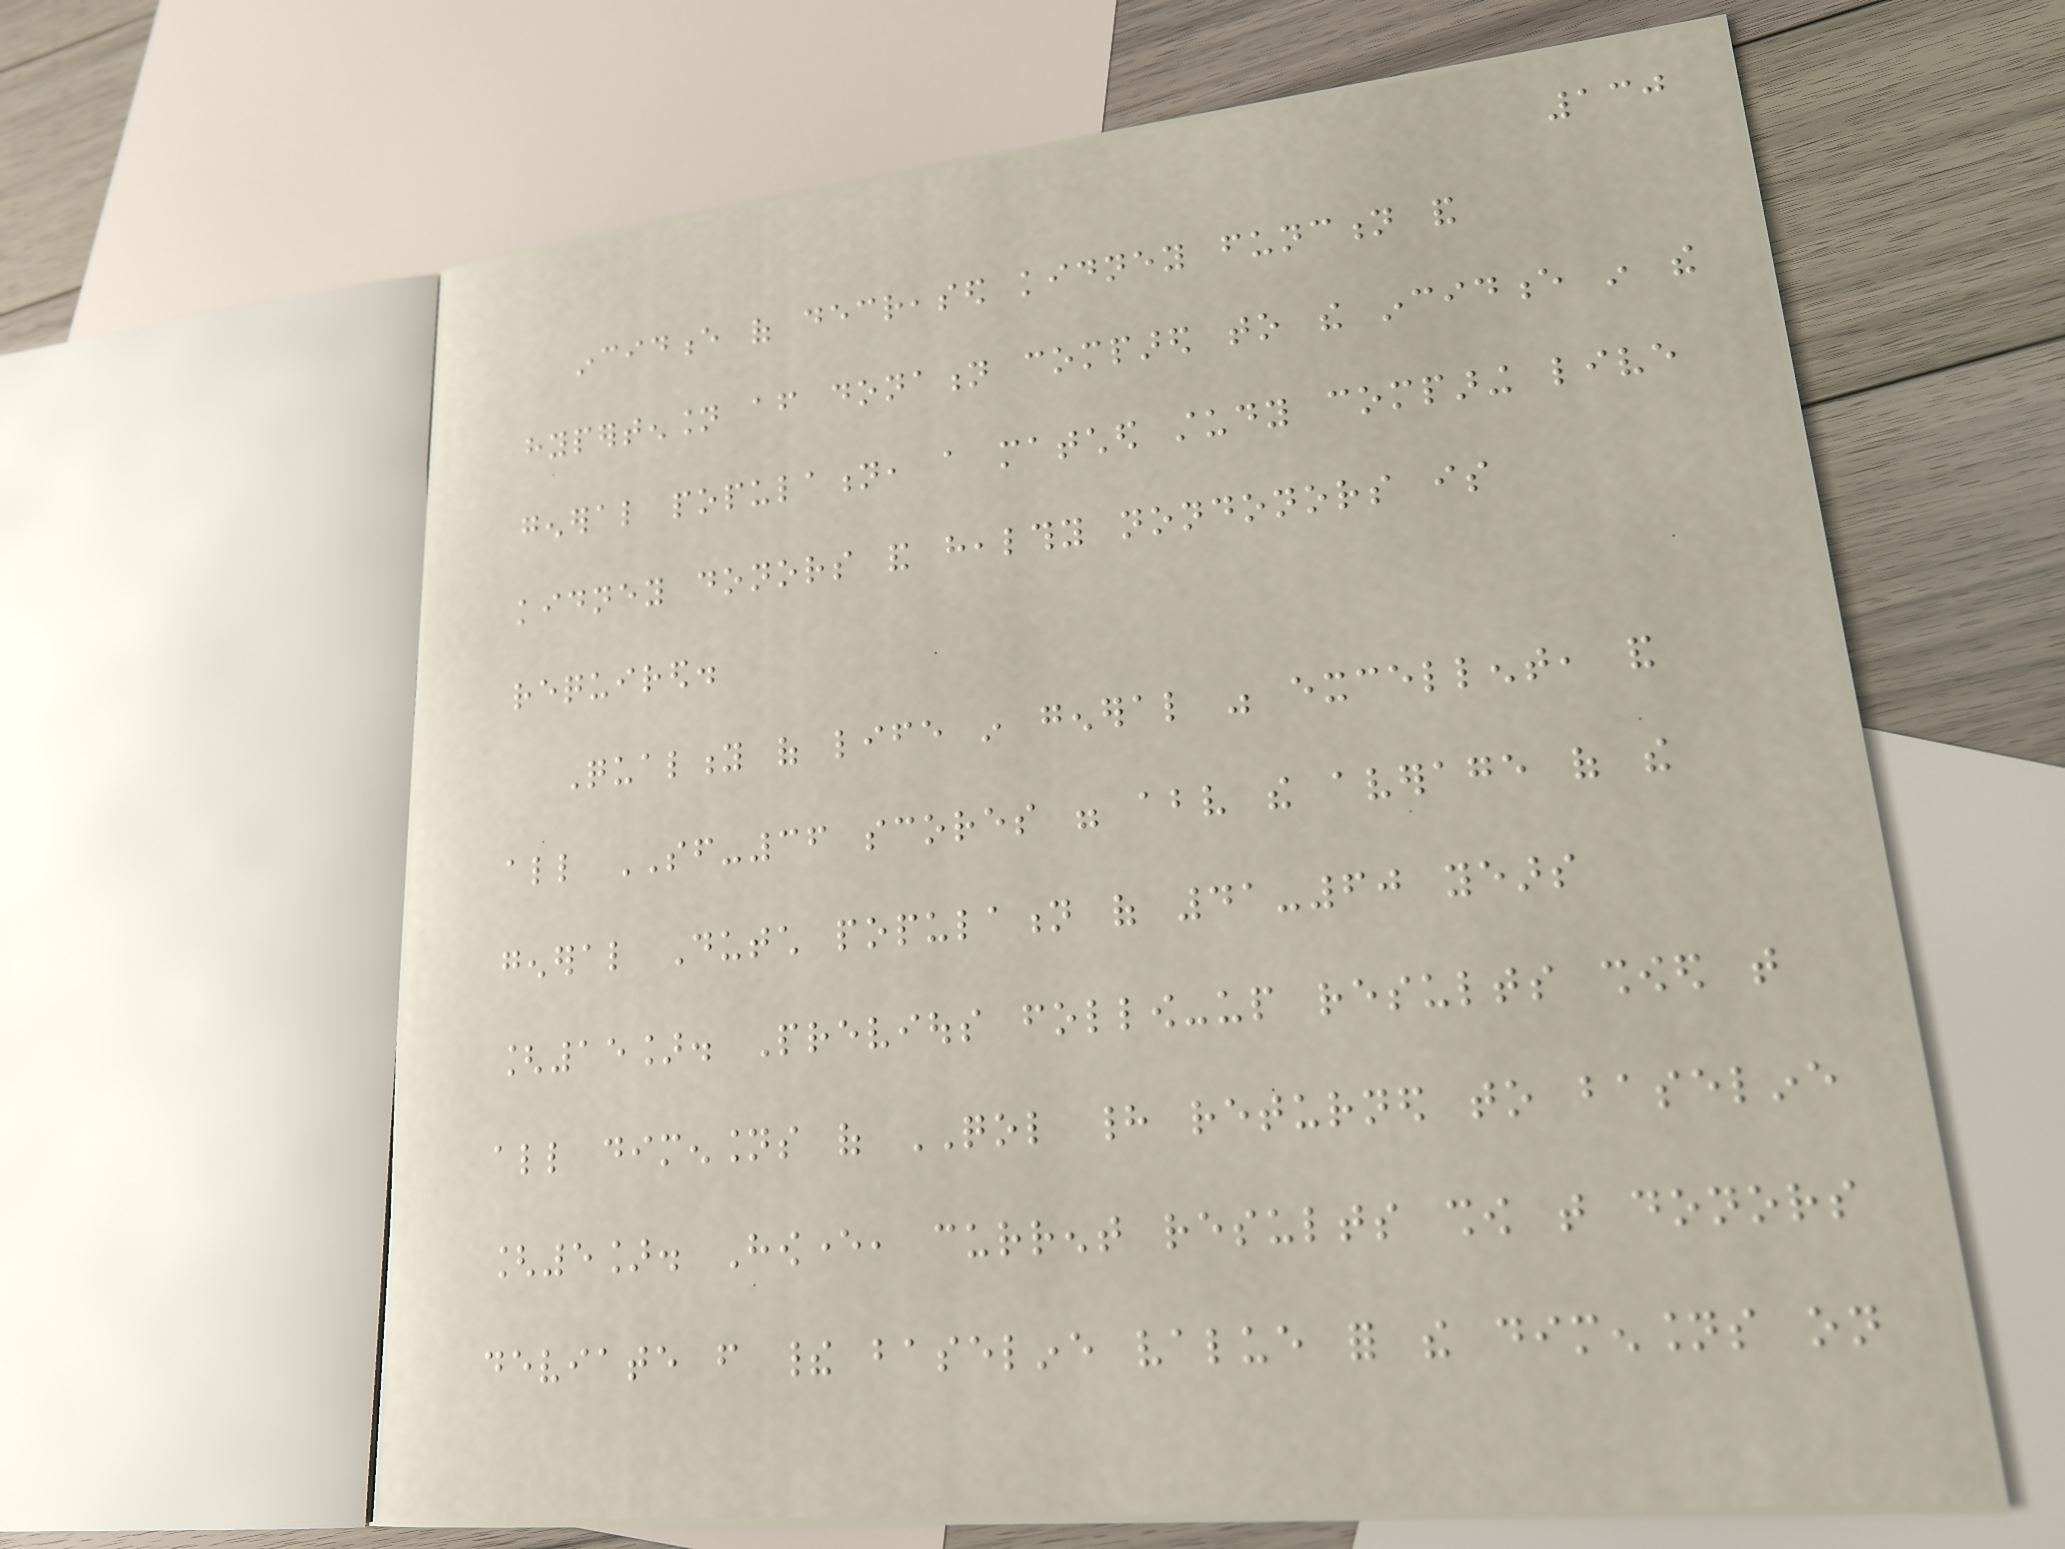130
incidence of decreased kidney function and
hypertension after donation compared to the incidence in the
general population, a matched study comparing live
kidney donors and healthy nondonors is
required.
Quality of life in general was excellent, and
all SF-36 scores were above the average of the
general Dutch population of 41-60 years
[15]. Previous follow-up results showed that
all dimensions of QOL had returned to baseline
[5]. However, current results show that donors
deviate from their baseline value for the dimensions on
